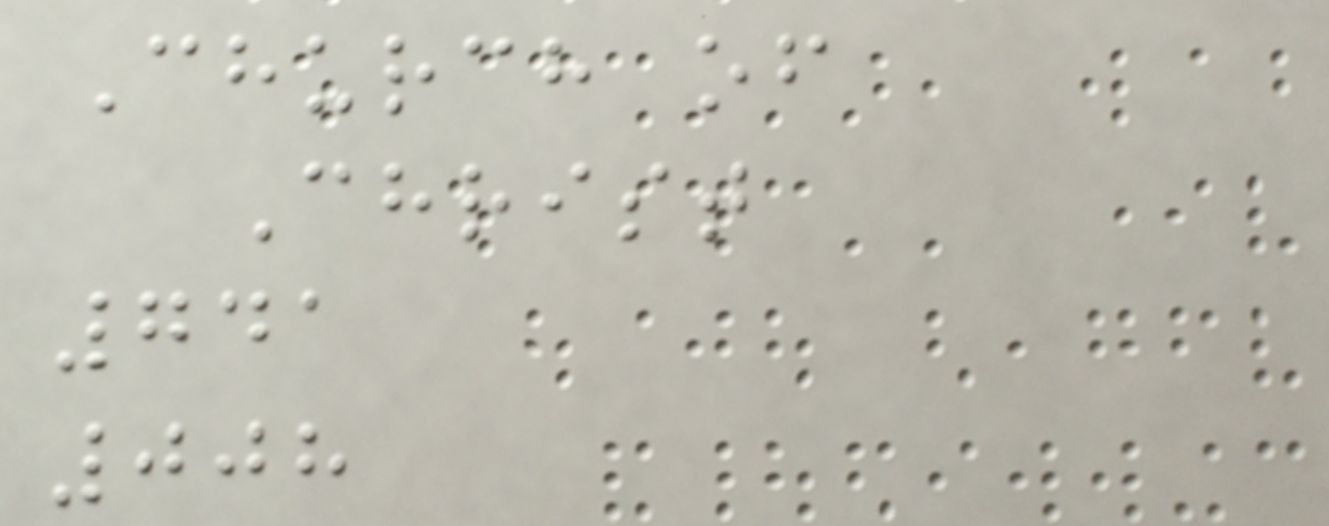Church of
Christ
741
008
